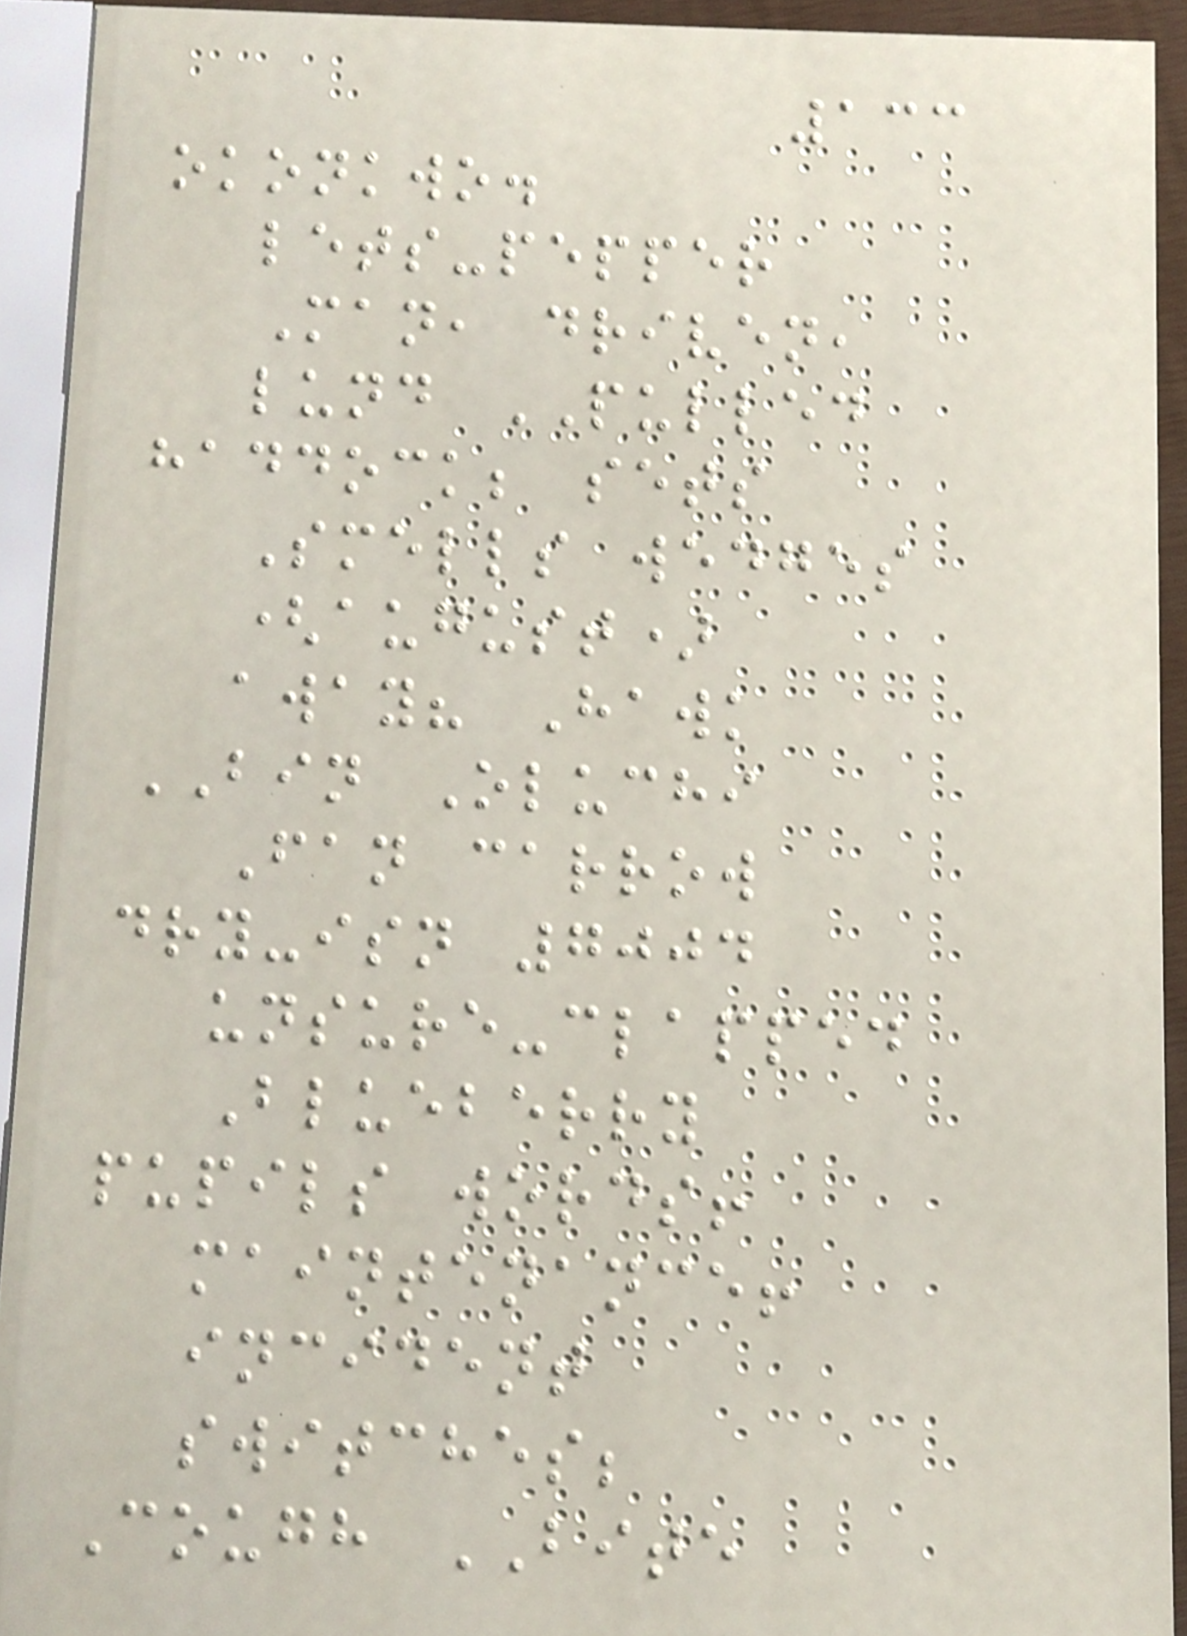133
okonkwo.
lets-pepper
Man, driven,
lund PULLED
haddock; sets
Smells wedges
(august)
away? Hawk
BIN Oluchi
Fan carrow
dry-isn 7004
unsure-clapped
Blueberry
pupils words!
maintenance!
incident
switches;
Cough BITE
